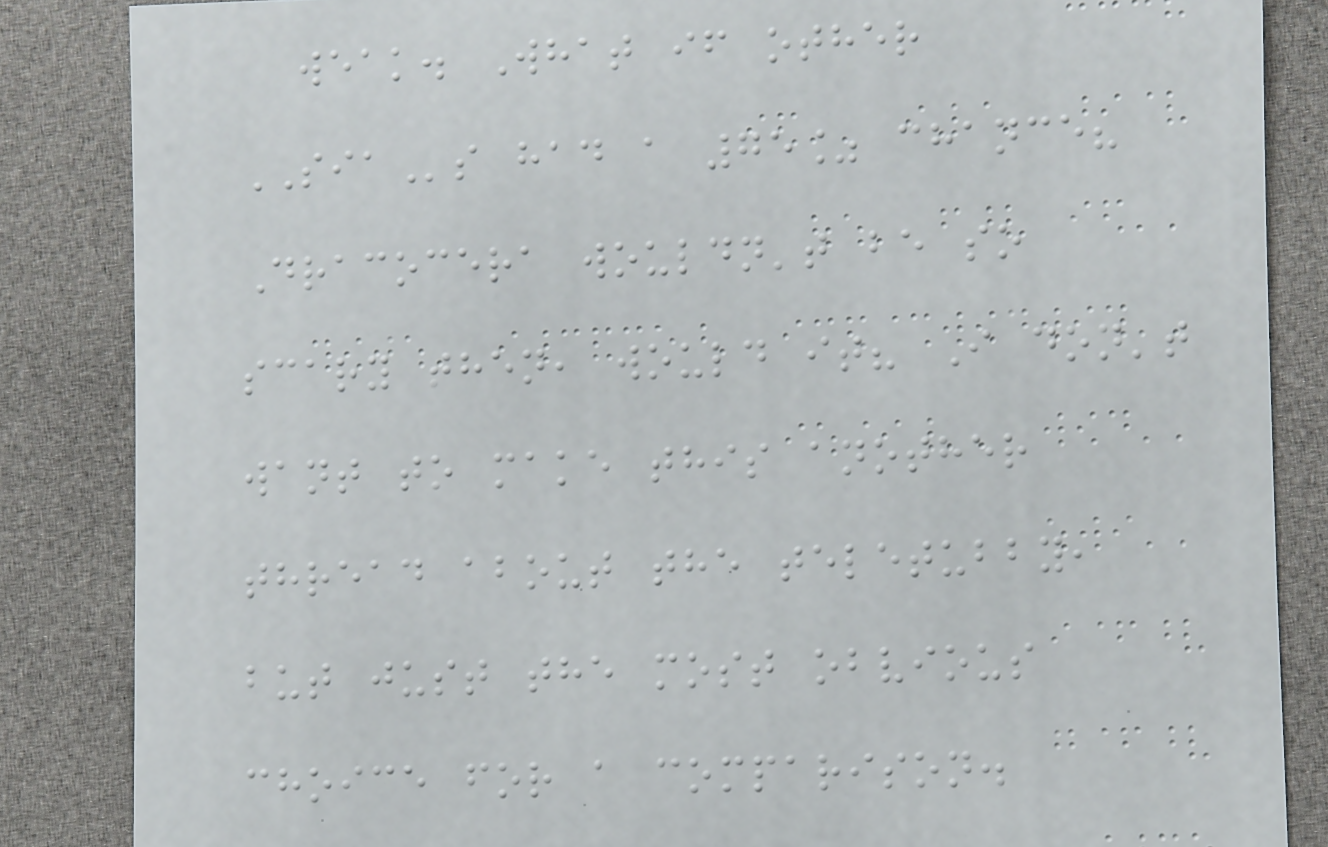weak. What if other
SIAs had a 75% chance?
Dracocera wouldn't be so
scary then, would it? I don't
want to make this another
thread about the teletubby,
but just the most obvious
choice for a comparison.
